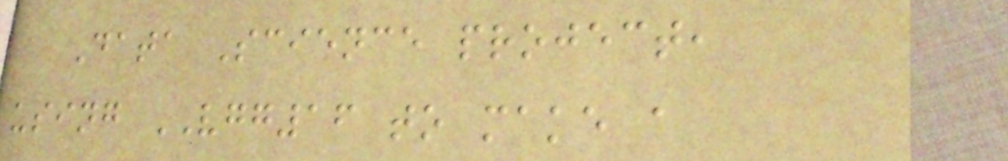Data Science project,
using VGG16 to make a
